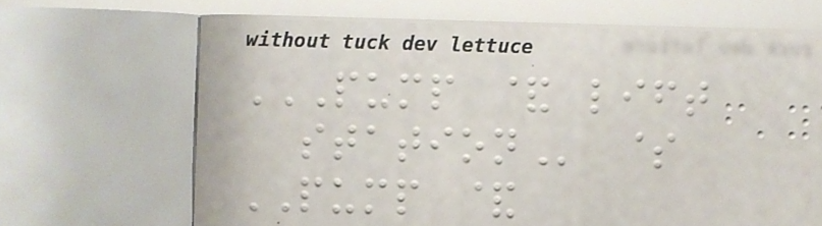PUMP & LIFT
STATION $
PUMP &
